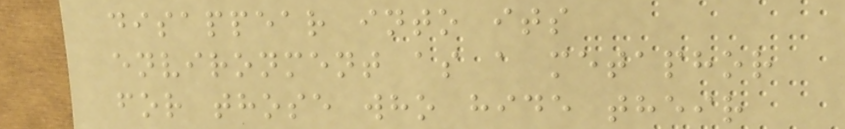disappear into its
environment as a metaphor
for those who hide their
